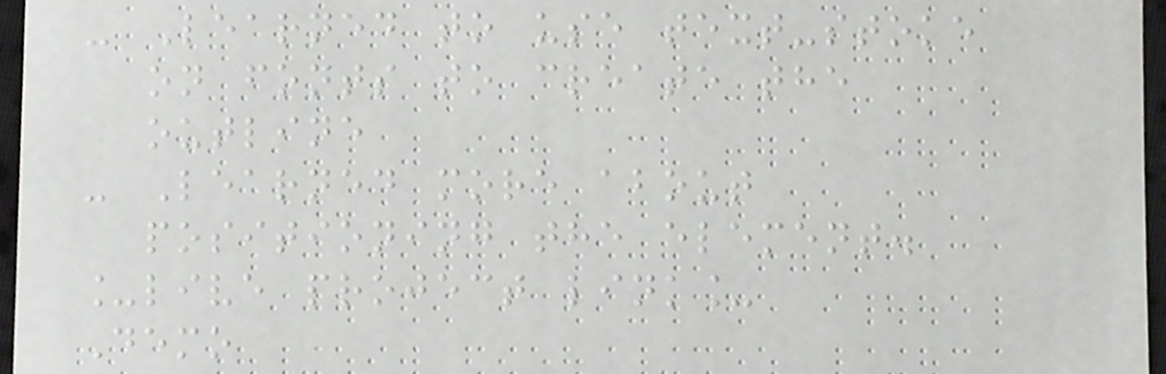- Learned to use text-stoke
on fonts to create the
outline
- Learned more about
positioning the element.
_live project link_
Demo
